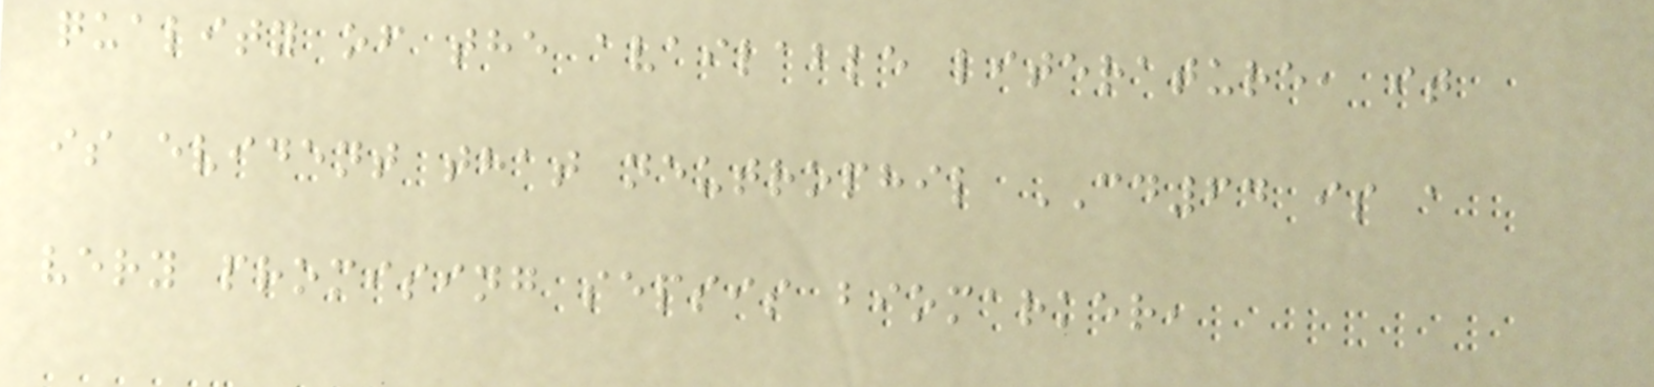quality of the available literature, it
is evident that neutrophil CD64 is a
very promising sepsis biomarker,
